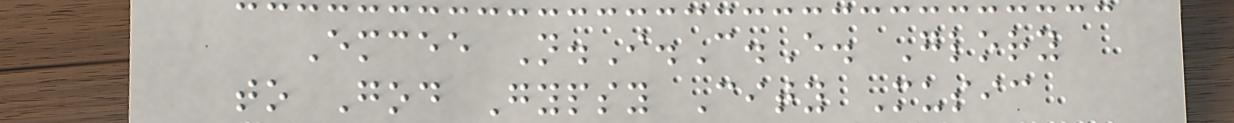Emcee N.I.C.E. Glory
to God Gypsy City Music
